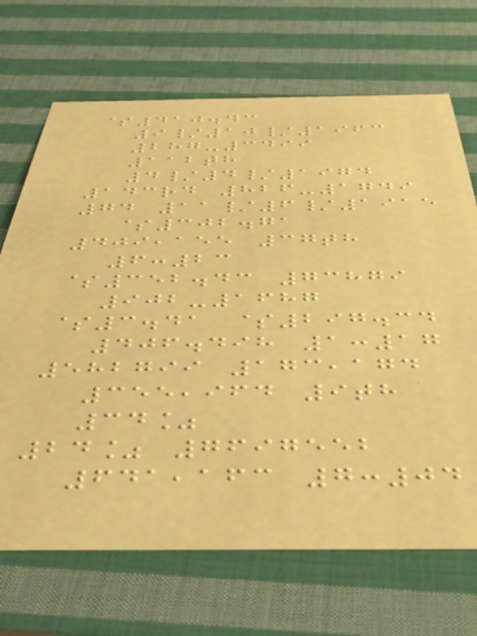$410.43
9/10/1963
287-3499
112th
4/4/1974
143rd 826-1749
74 11/6/1915
$302.71
409,155 37th
6:23
$352.43 73879
902-1687
$3.41 $297.34
406.498 1:17
582799 173,174
355,964 9th
34%
24% 7697552
641,163 7:04
